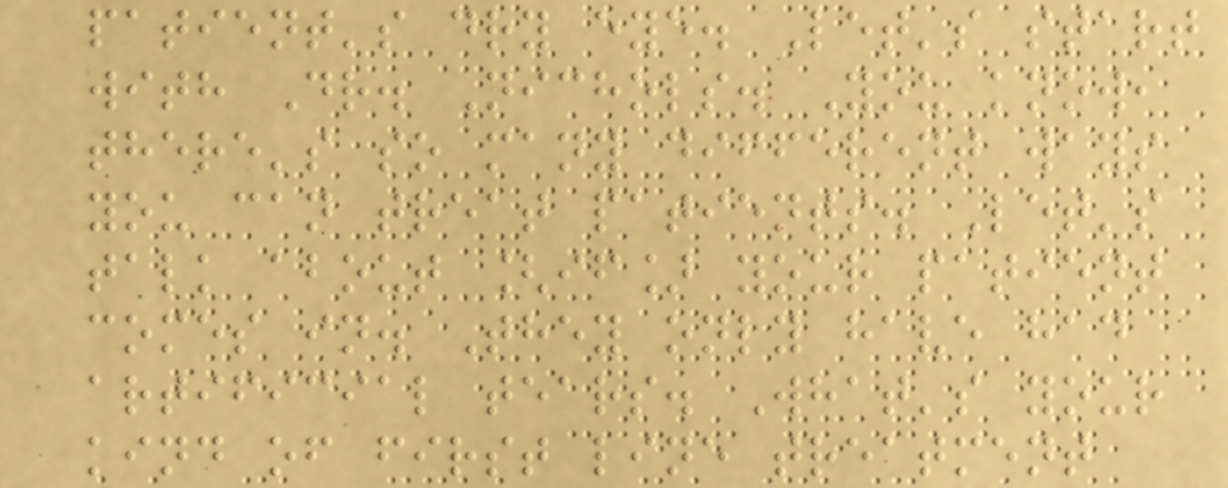patient's dry eye. Let's start
with Dr. Nichols. You know,
there's so many different ways
you can treat patients. Let's
talk about [if] your patient
comes in. They only have had
artificial tears. What's your
kind of first line treatment
